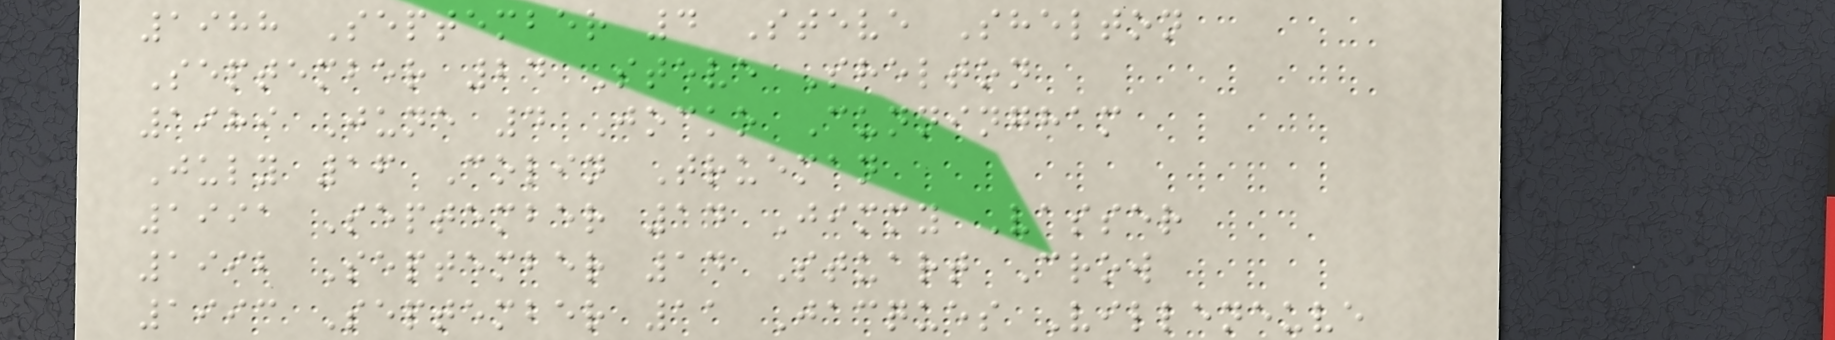1988 September 4 Steve Shelton
September 24 Steve Shelton
1989 June 4 Jocko Cunningham
July 16 Colin Trueman
1991 September 14 Jimmy Vasser
1992 September 14 Stuart Crow
1993 September 11 Jacques Villeneuve
